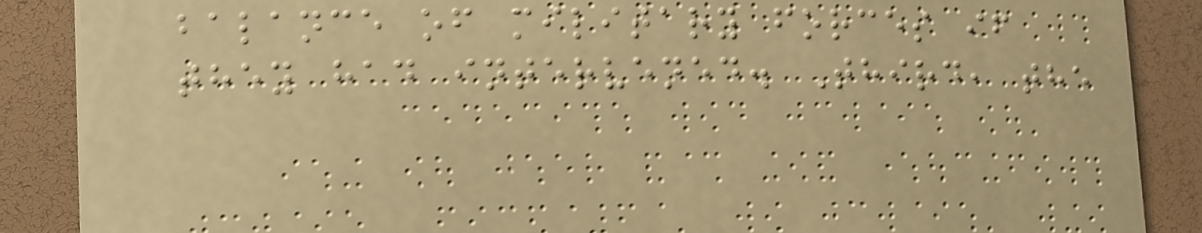balance of military forces if
they had intervened. Third, the
